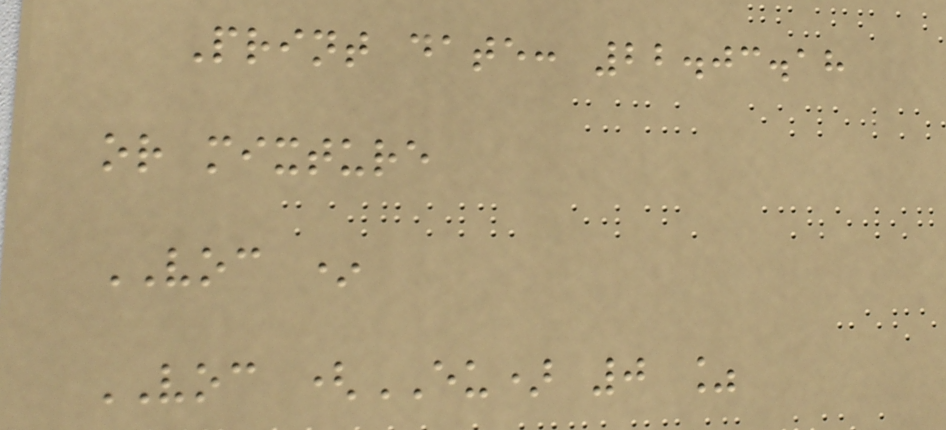Print date: 22.03.18
or mixture
VOC *
VOC (EU) 0 %
